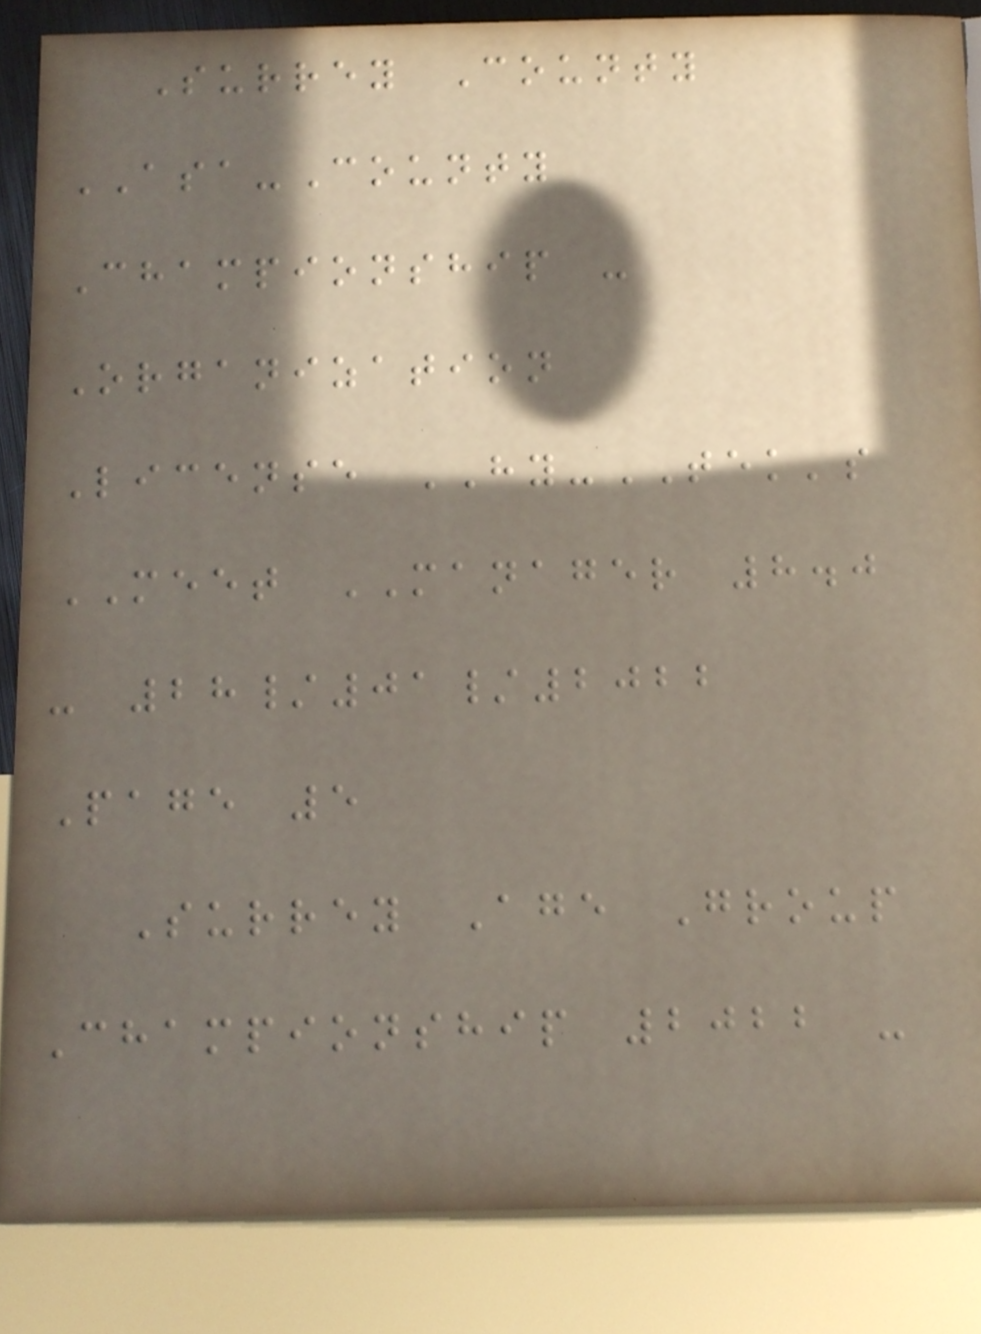Surrey County
ASA-County
Championship -
Organization
License HY-TEK's
MEET MANAGER 8.0
- 28/01/2022
Page 5
Surrey Age Group
Championship 2022 -
